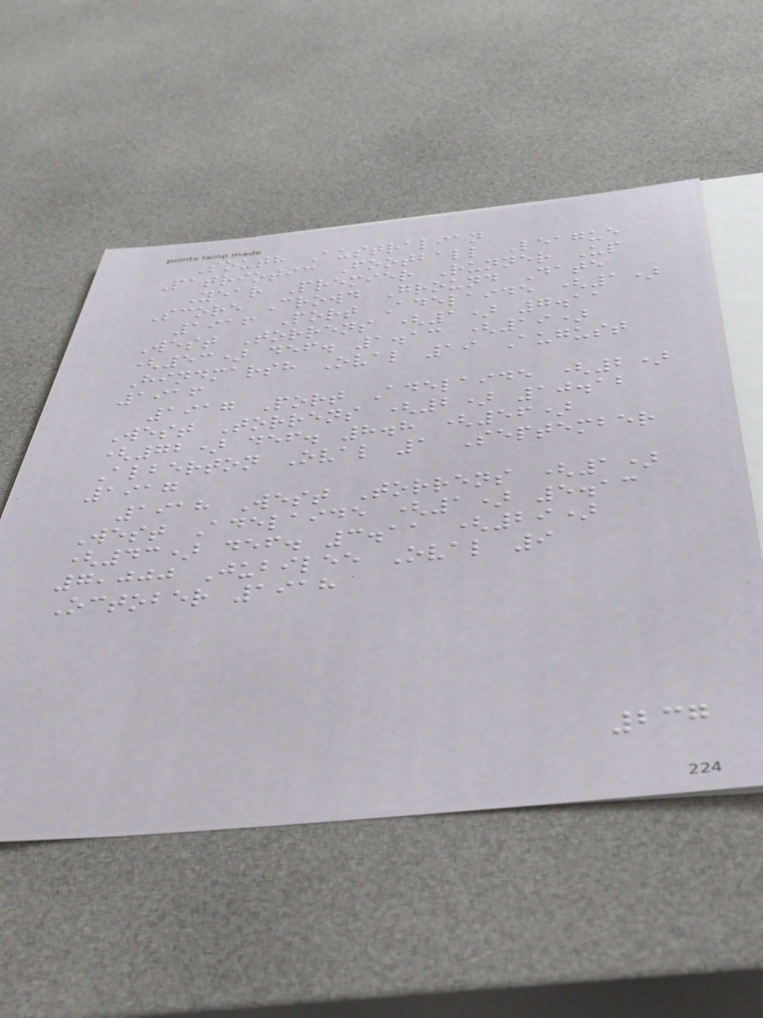South Australian
Patriotic Football League
Year Premier Runner Up
Score Crowd Ground Date
1916 Port Adelaide (1)
West Torrens (1) 7.11
(53) def. 1.13 (19)
Hindmarsh Oval 19 August
1916
1917 Port Adelaide (2)
West Torrens (2) 10.12
(72) def. 8.8 (56)
Alberton Oval 1 September
1917
1918 West Torrens (1)
West Adelaide (1) 5.13
(43) def. 3.11 (29)
7,000 Jubilee Oval 9
October 1918
237
